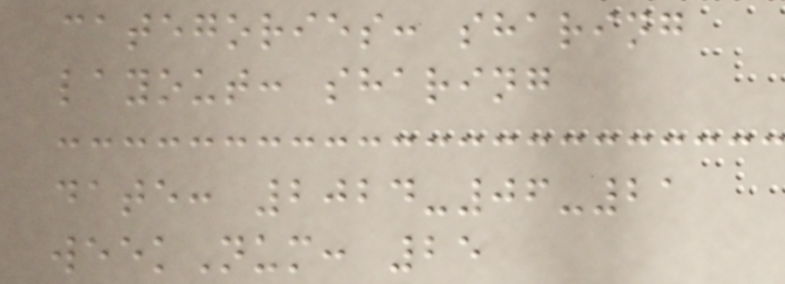categories: sharing
layout: sharing
date: 2024-06-21
weekNum: 25
